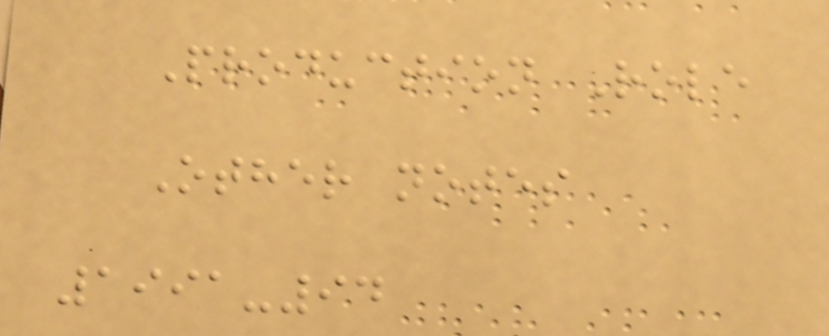Production Role
Other notes
1991-94
